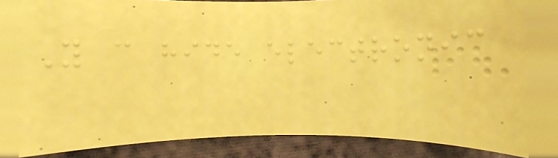You can hide electronic
